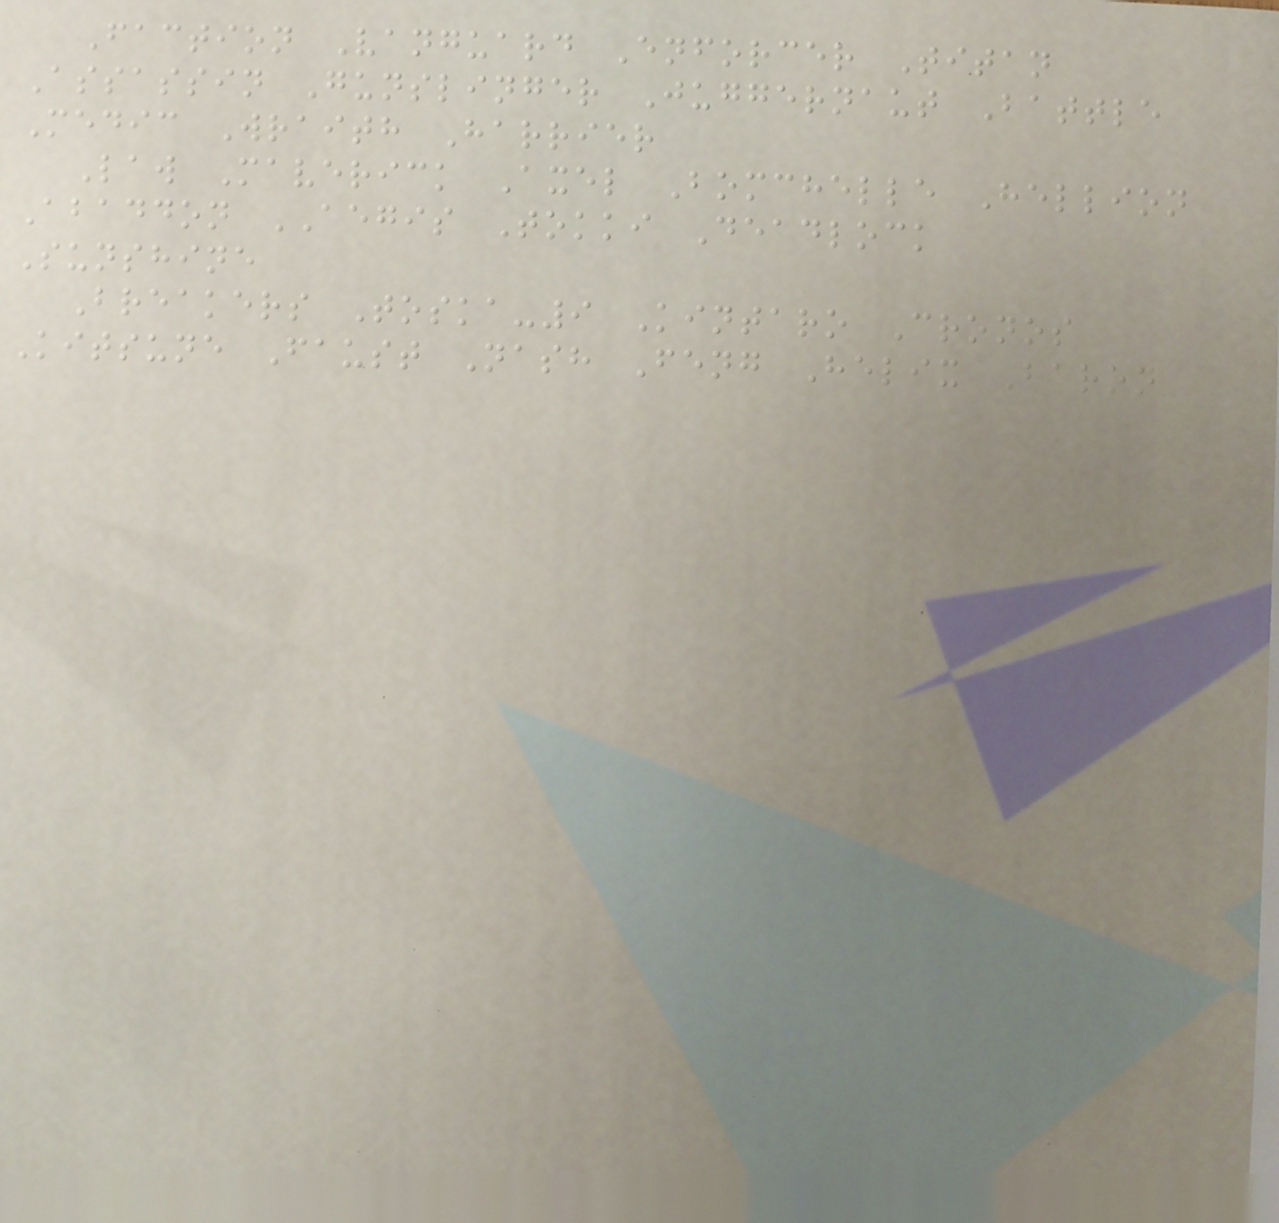Faction Vanguard Enforcer Titan
Assassin Gunslinger Juggernaut Battle
Medic Wraith Harrier
Law Maverick Axel Bomchelle Hellion
Abaddon AEGIS Tokki Deadlock
Sunshine
Breakers Toska-9 Kintaro Cronos
Kitsune Faust Nash Feng Helix Baron
